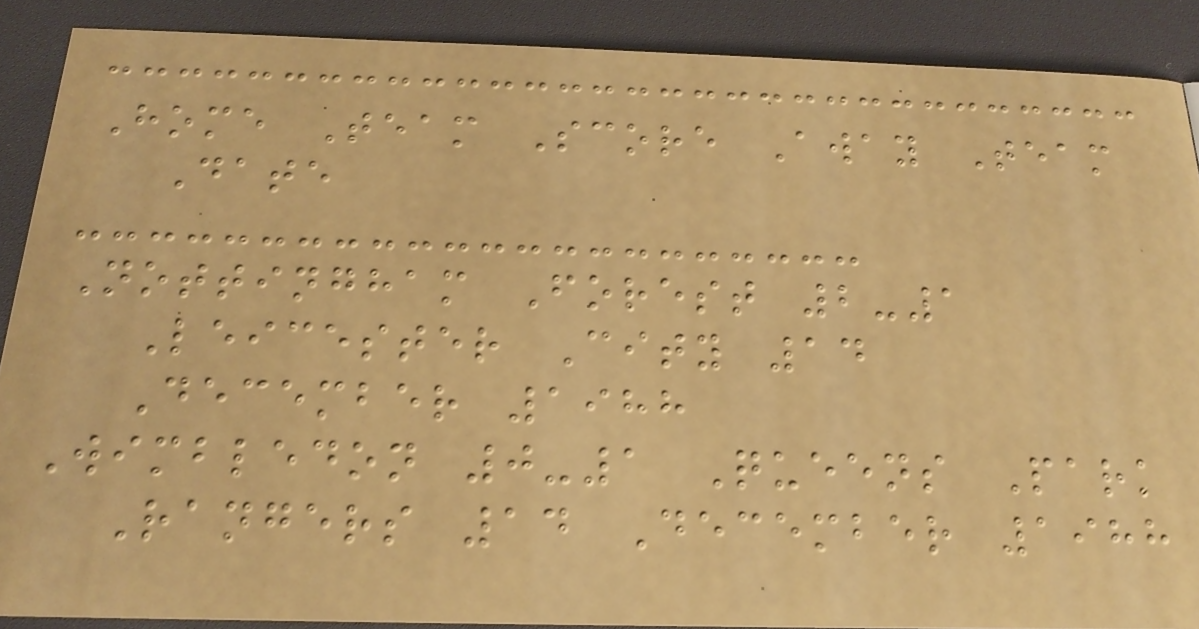Home Team Score Away Team
Date
Nottingham Forest 2-1
Leicester City 14
December 1988
Wimbledon 0-1 Queens Park
Rangers 14 December 1988
